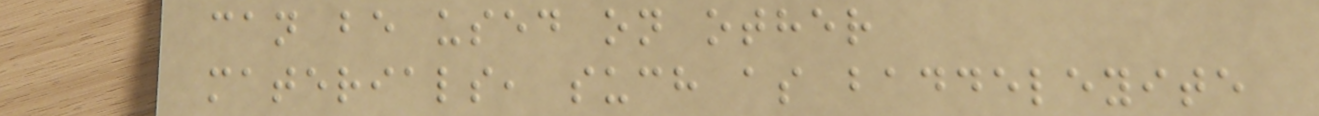can be used on other
materials, such as baddeleyite
